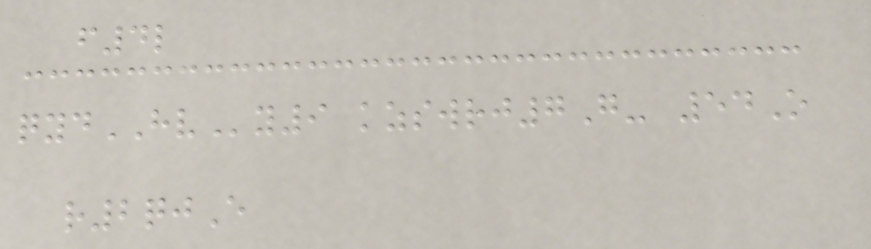f4l
qydHVy9 kzswrj7G- 54O
r2qjE
